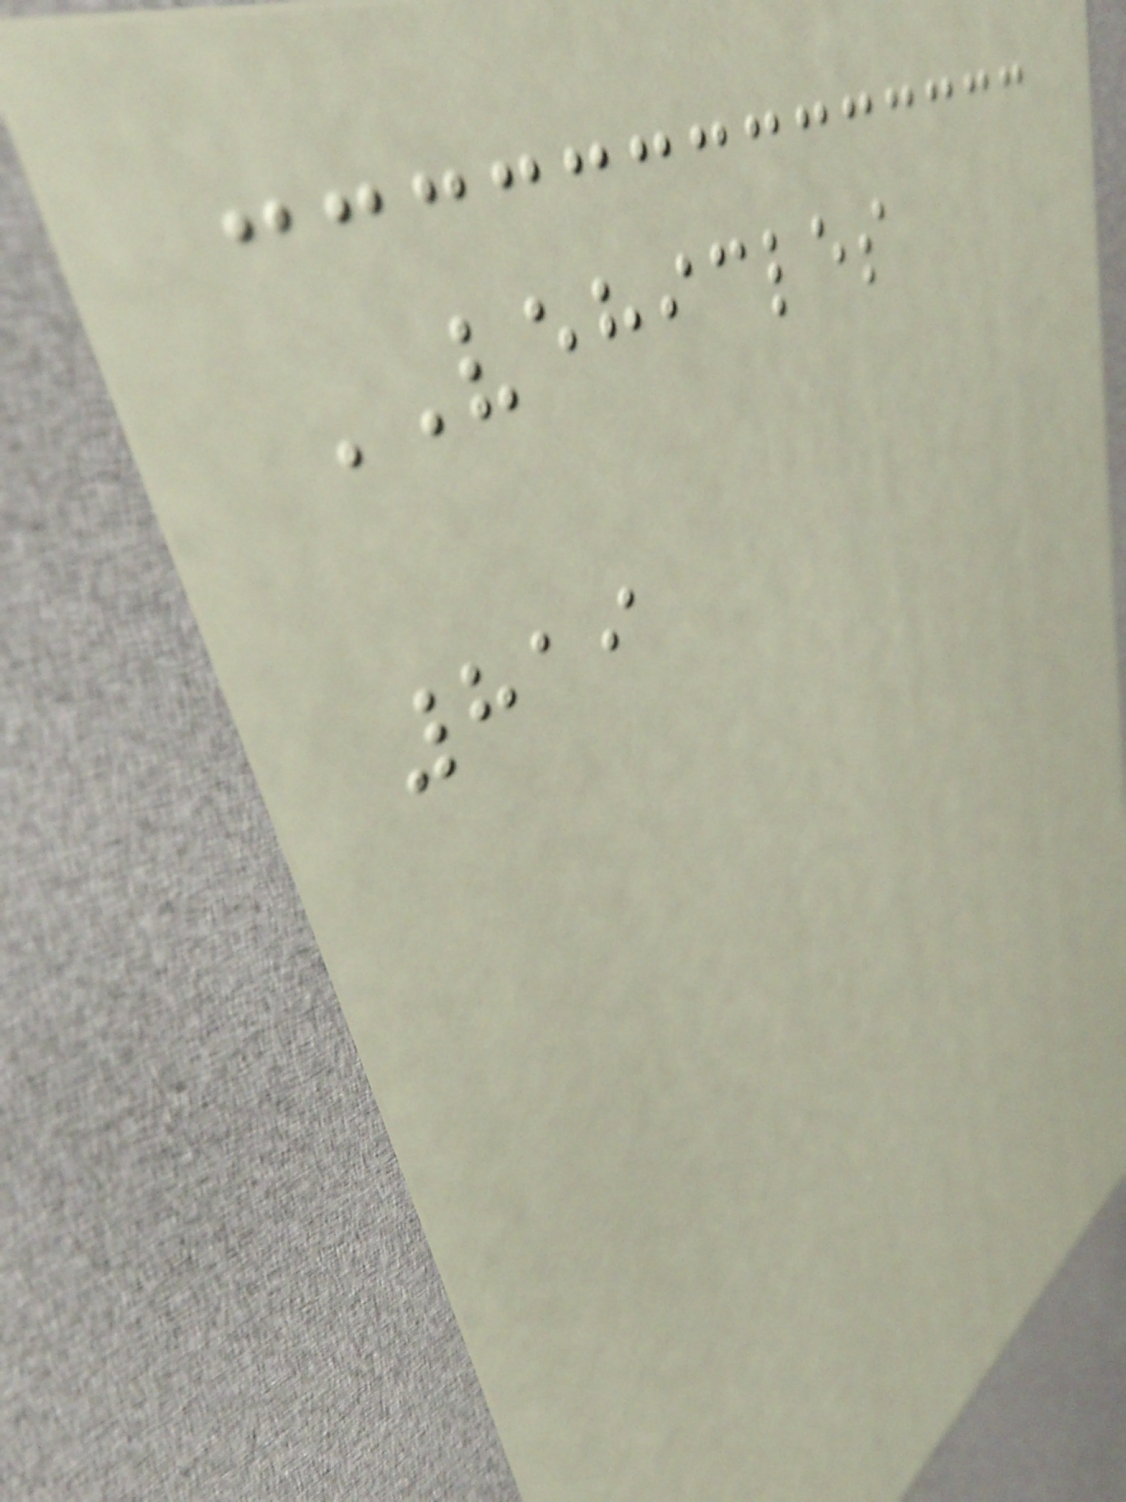VEHICLES
819
